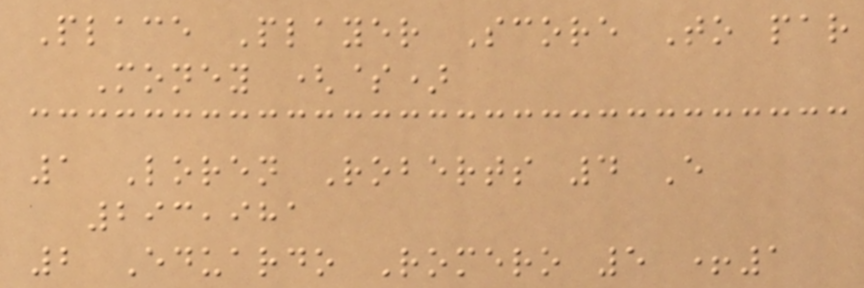Place Player Score To par
Money ($)
1 Loren Roberts 4 E
293,981
2 Eduardo Romero 5 +1
